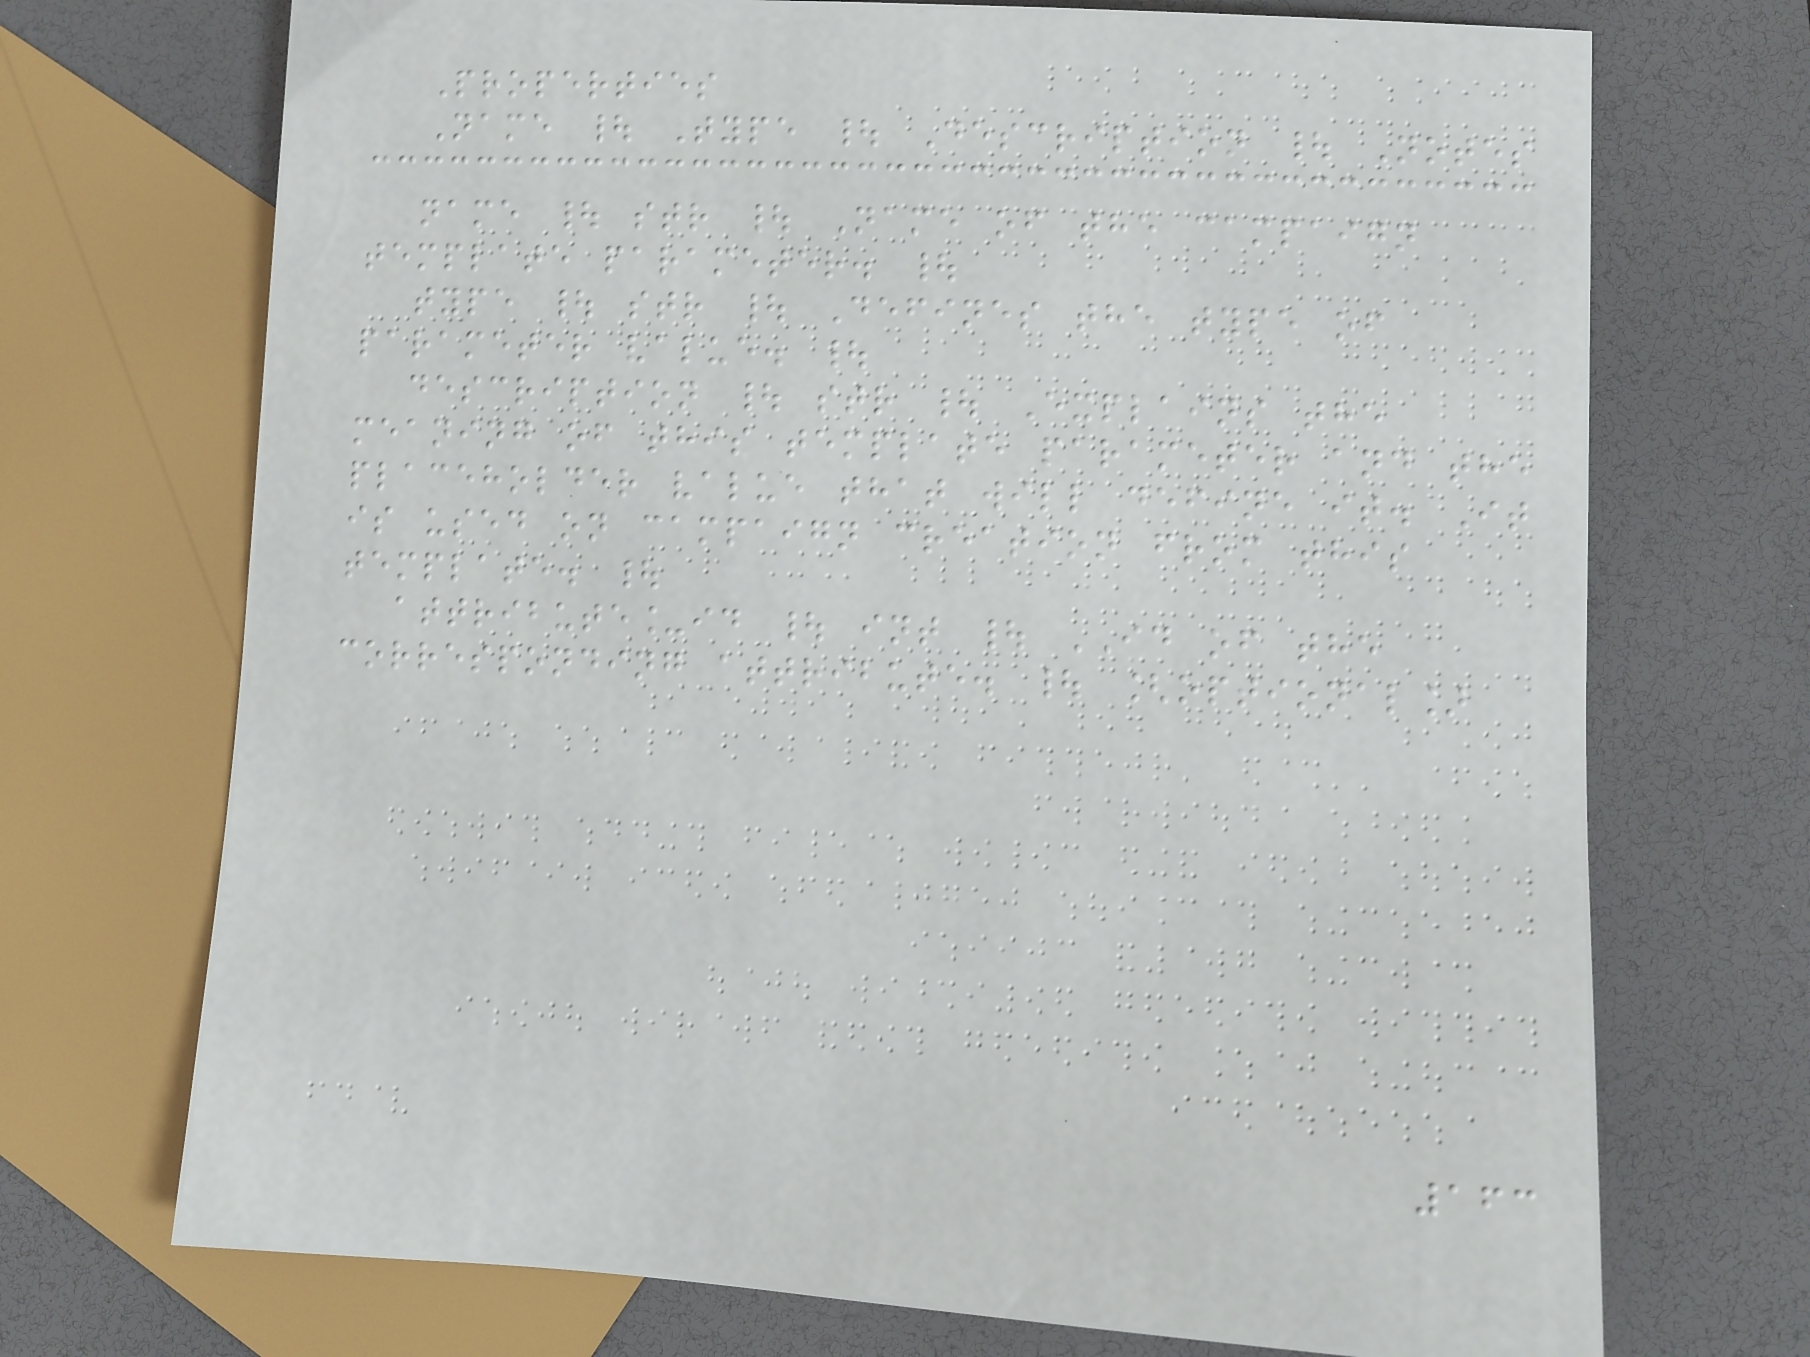Properties
Name | Type | Description | Notes
name | str | Name of the campaign
template parameter. |
type | str | Defines the type of
parameter value. |
description | str | Explains the
meaning of this template parameter and the
placeholder value that will define it. It
is used on campaign creation from this
template. |
attribute_id | int | ID of the
corresponding attribute. | [optional]
163
